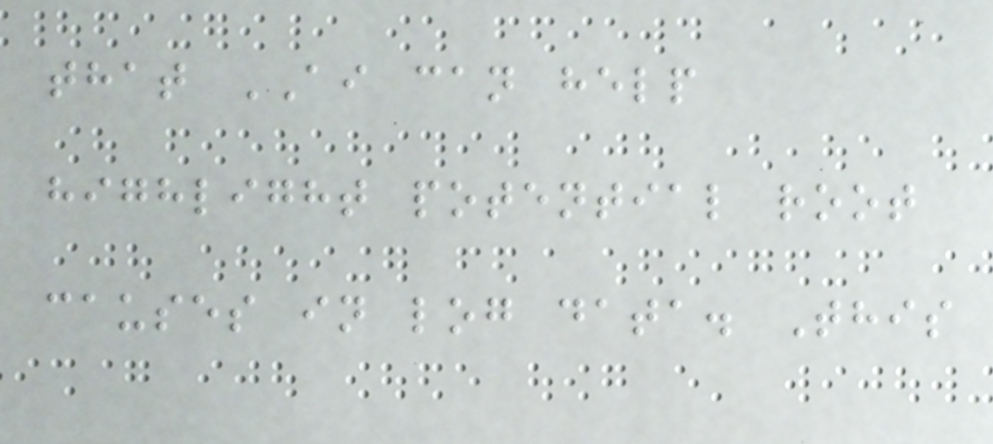that AI can help
highlight potential root
causes in log data. This
